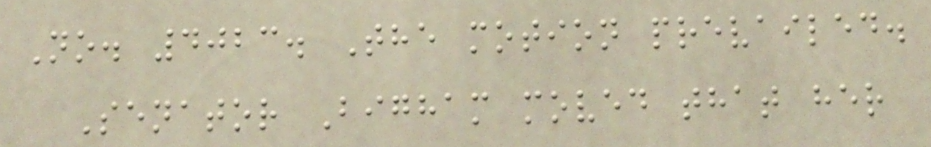No. 4023. The motion prevailed.
Senator Bigham moved that her
